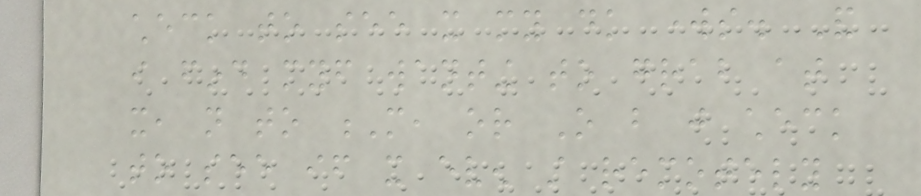check to see it my dk works. And
i find myself wanting to grab at
it, not to M, or O but just check
to see if it even still remotely
